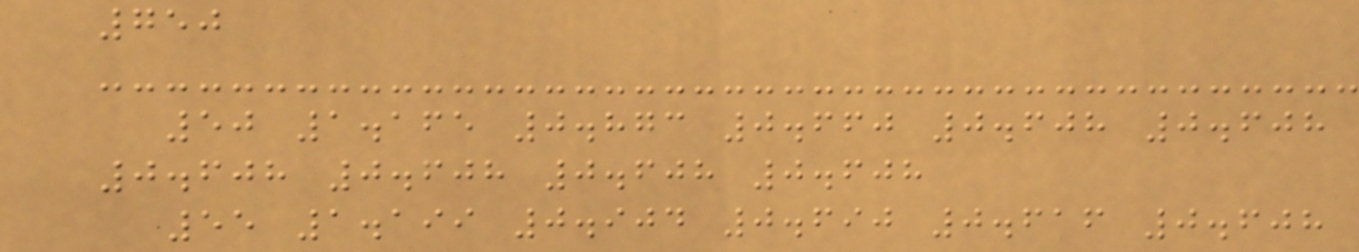750
50 1.165 0.873 0.660 0.608 0.608
0.608 0.608 0.608 0.608
55 1.199 0.904 0.690 0.616 0.608
